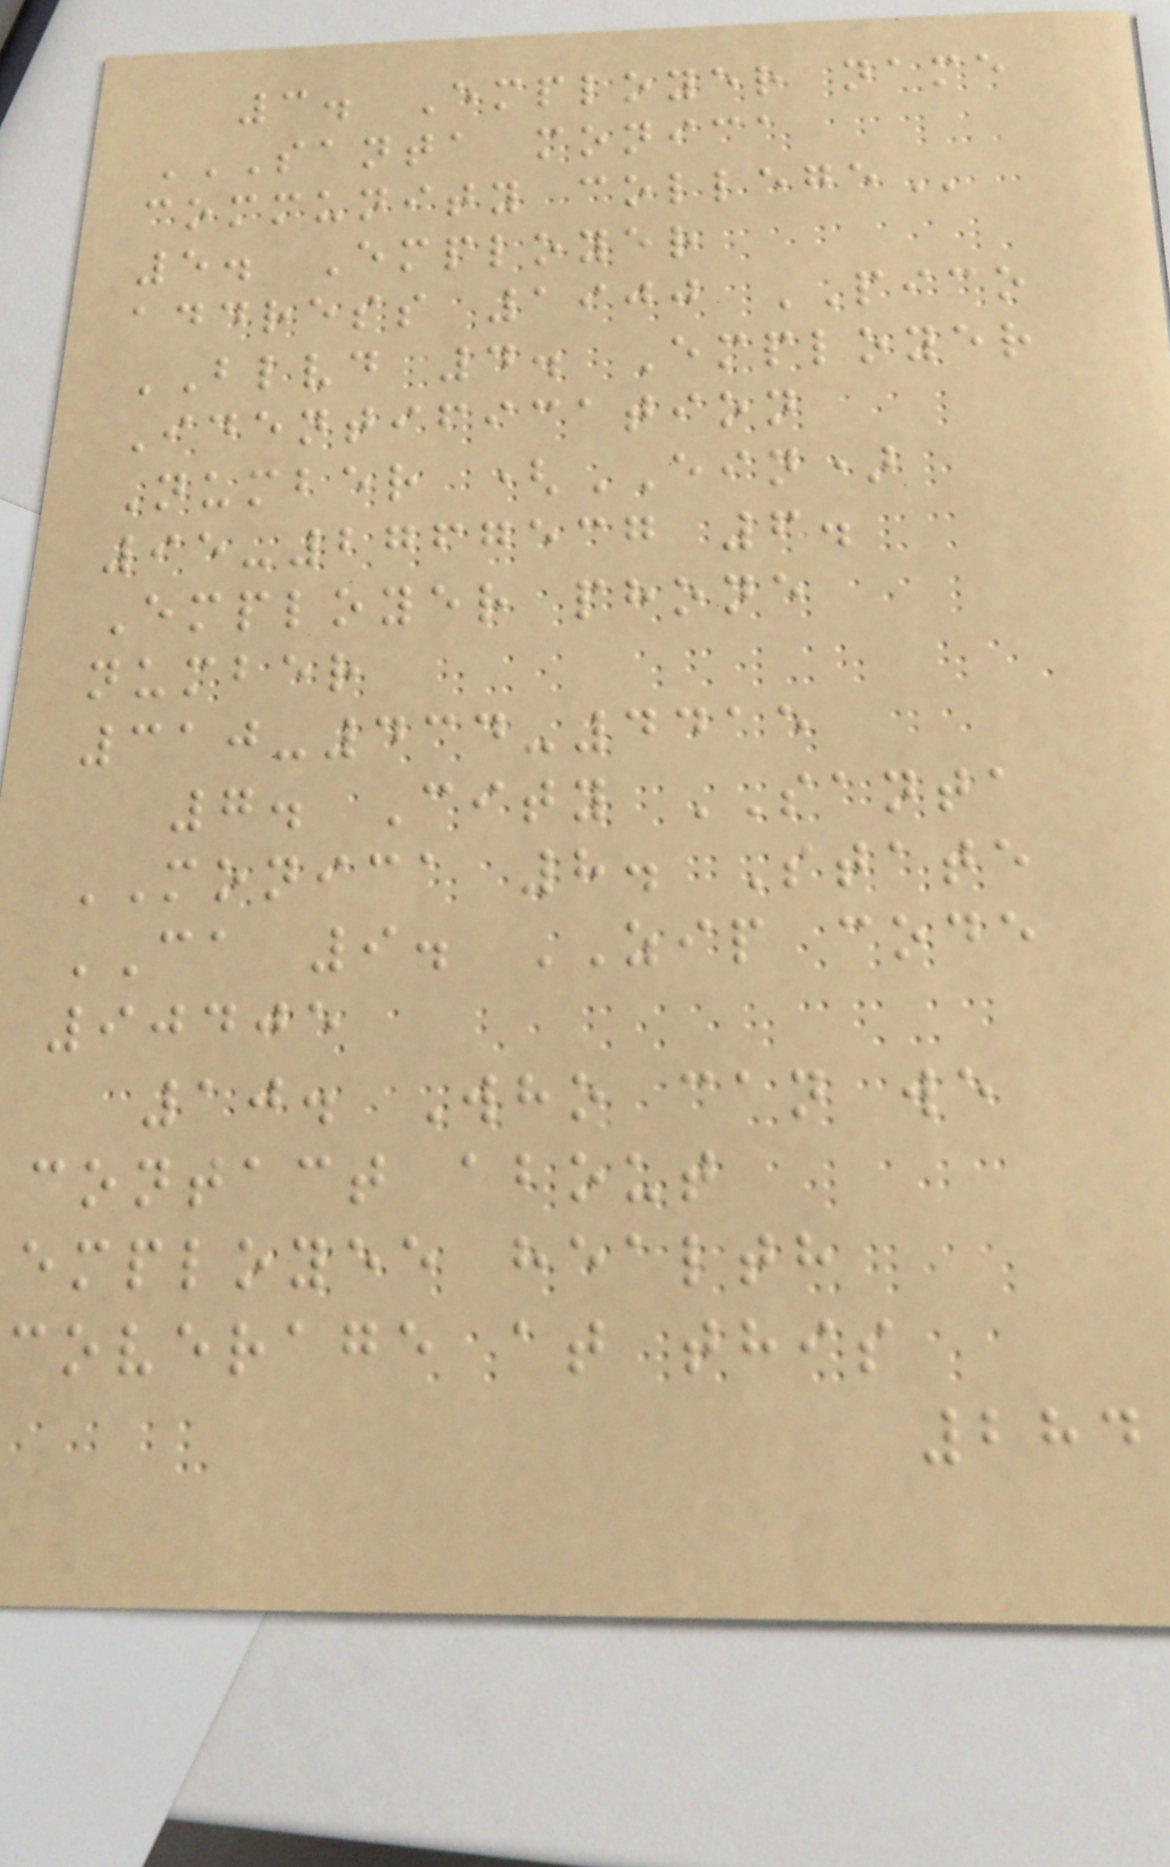3. Employer name
SANTA MONICA
COMMUNITY COLLEGE
5. Employer
address 1900 PICO
BLVD 4. Employer
Identification
Number (EIN)
95-2767537 6.
Employer phone
number
310-434-4415
7. City SANTA
MONICA 8. State
CA 9. ZIP code
90405
10. Who can we
contact about
employee health
coverage at this
284
